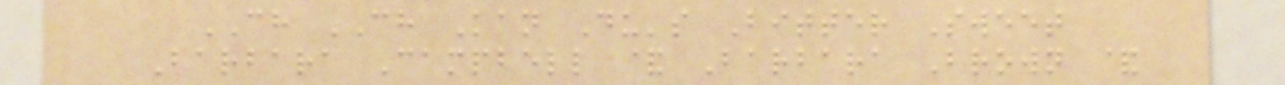CH CH Kan Du's Bitter Sweet
Barbara Campbell & Barbara Brown &
